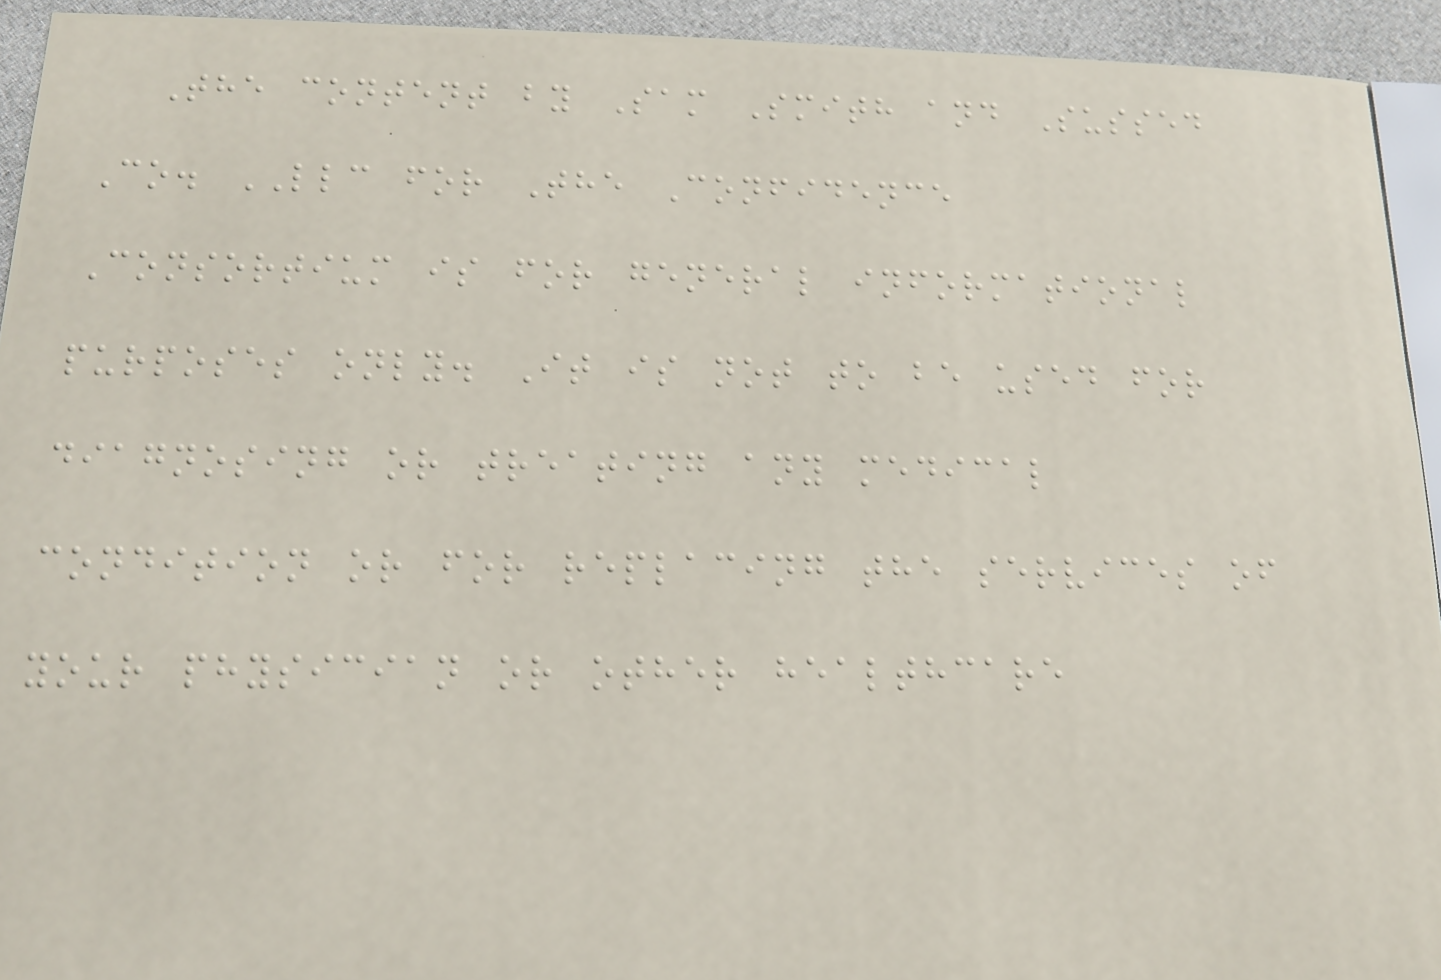The content by Sam Smith and Sussed
Co. LLC for The Confidence
Consortium is for general informational
purposes only. It is not to be used for
diagnosing or treating any medical
condition or for replacing the services of
your physician or other healthcare
